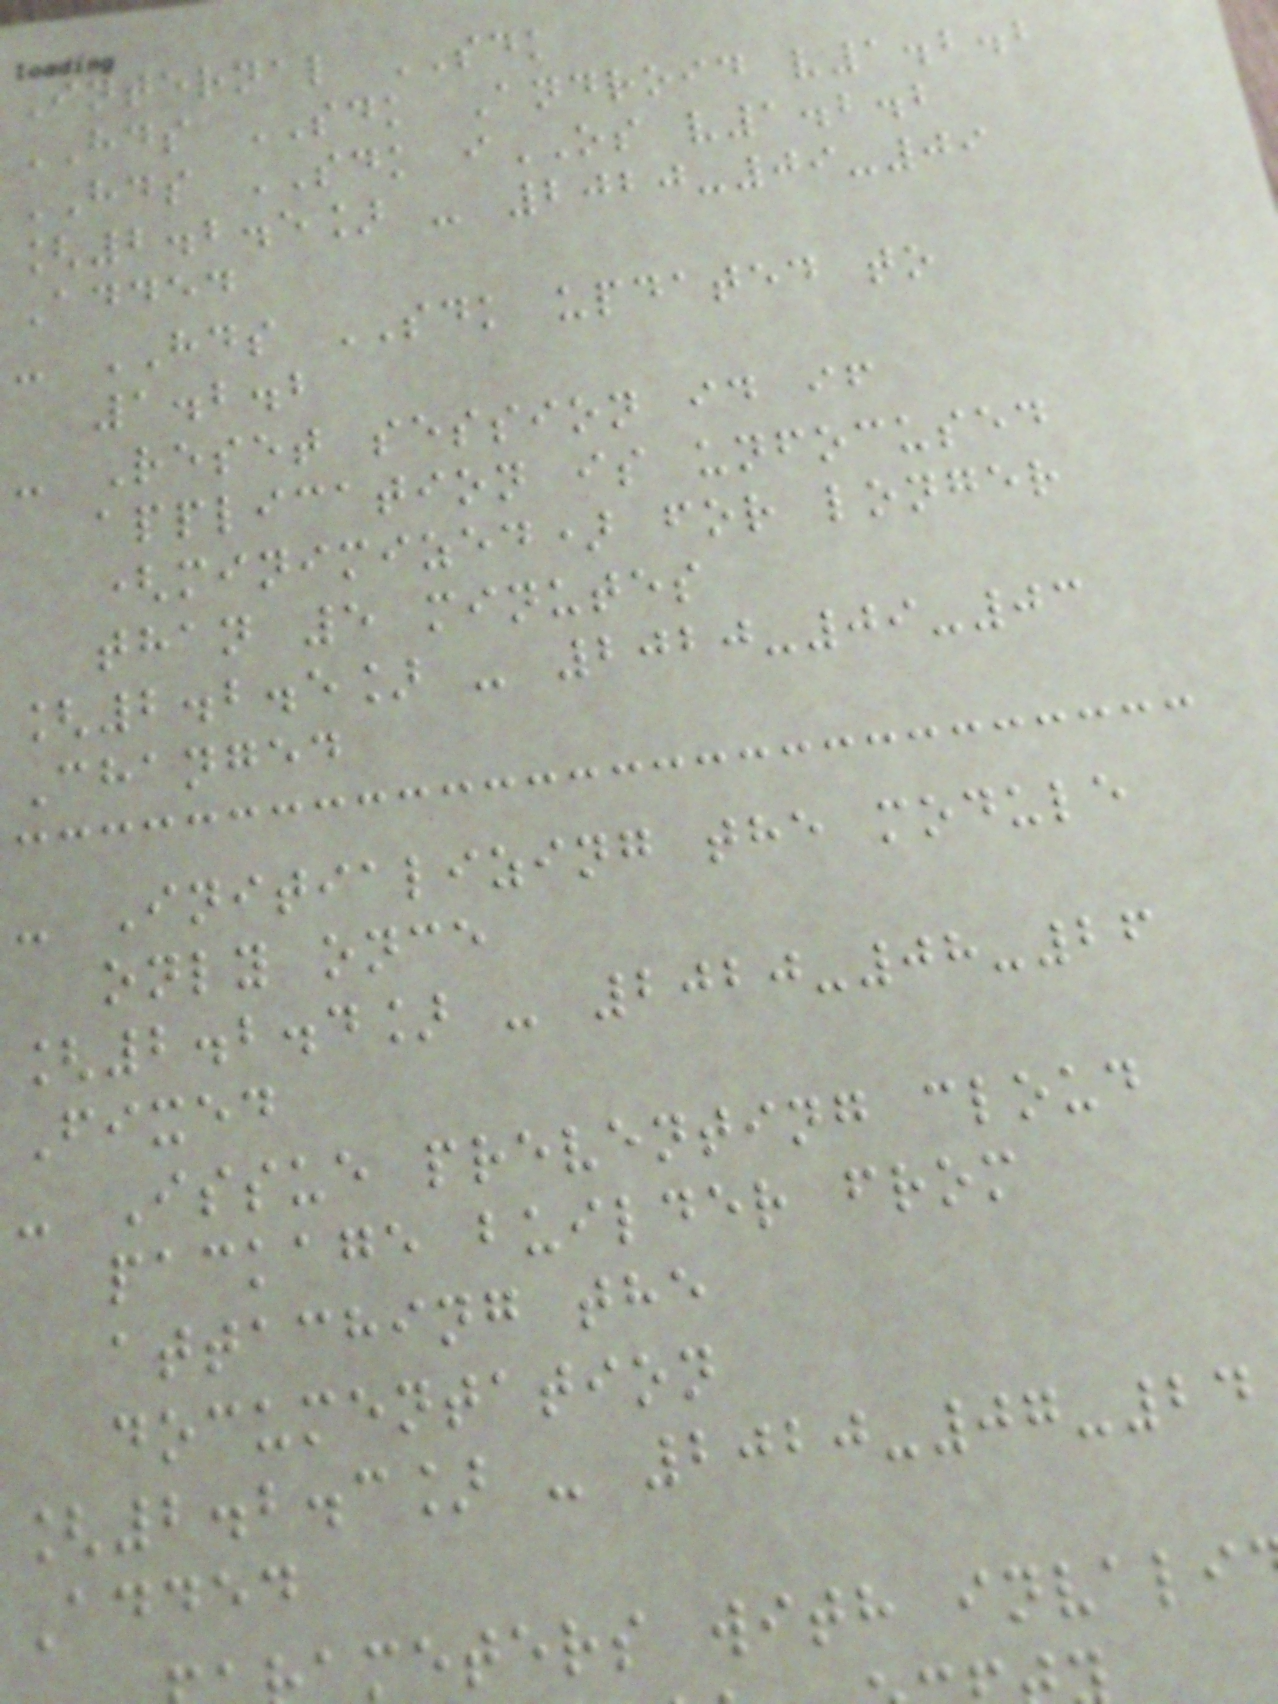Internal SDK
HDS SDK Android v1.2.2
HDS SDK iOS v1.2.2
[2.2.5] - 2020-09-09
Added
- HDS SDK updated to
1.2.2
- Reset session id if
application is unfocused
(minimized) for longer
than 5 minutes
[2.2.5] - 2020-09-03
Changed
- Initializing the module
only once
[2.2.4] - 2020-08-26
Fixed
- Issue preventing cloud
package builder from
attaching the
documentation
[2.2.3] - 2020-07-24
Added
meters with invali
